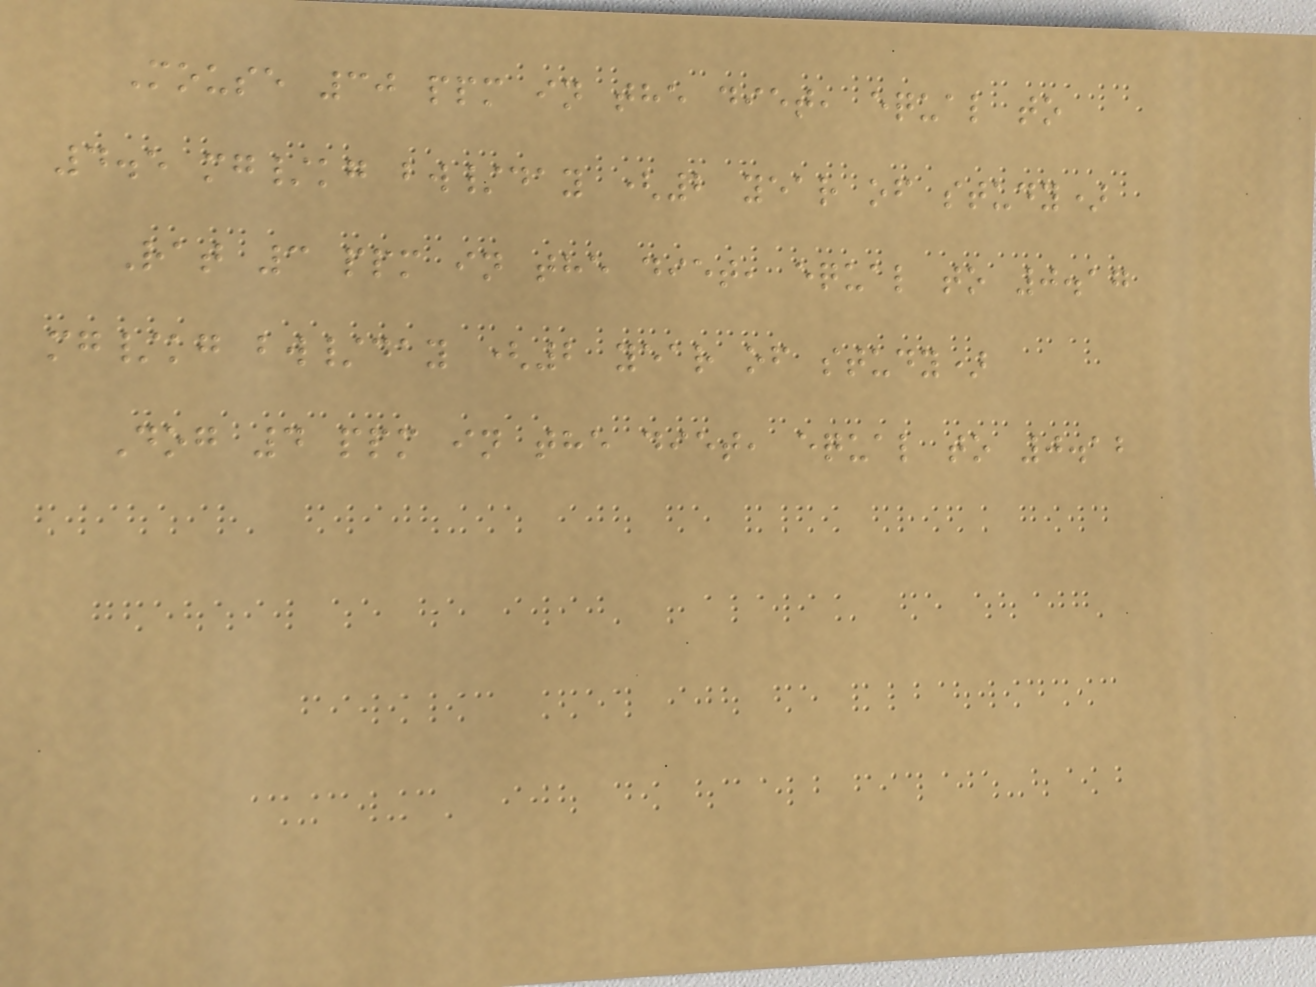Mouse 30 ppm in the diet, equal to
4.5 mg/kg bw/day (2 year of study)
Rat 3 ppm in the diet, equal to 0.17
mg/kg bw/day (2 year of study)
Dog 4 ppm in the diet, equal to 0.12
